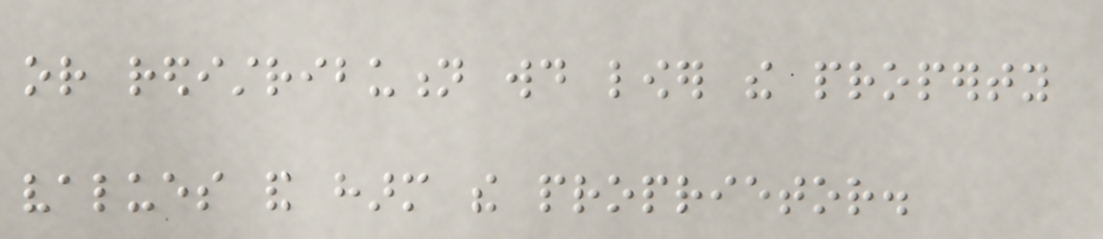or redistribution would lower the property
values and harm the proprietor.
